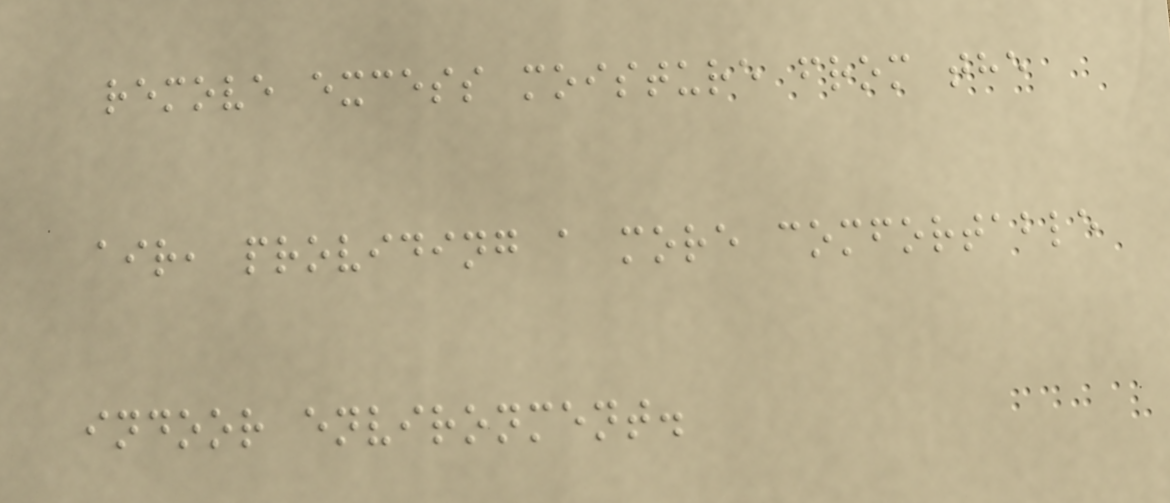remove excess moisture from the
air, providing a more comfortable
indoor environment.
